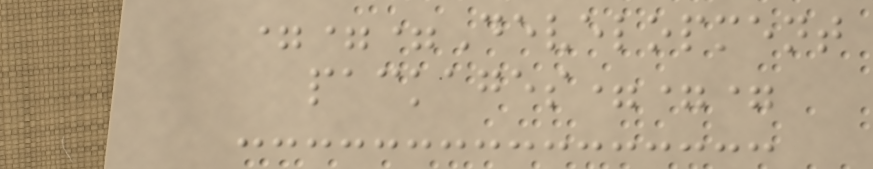===Development
packages===
